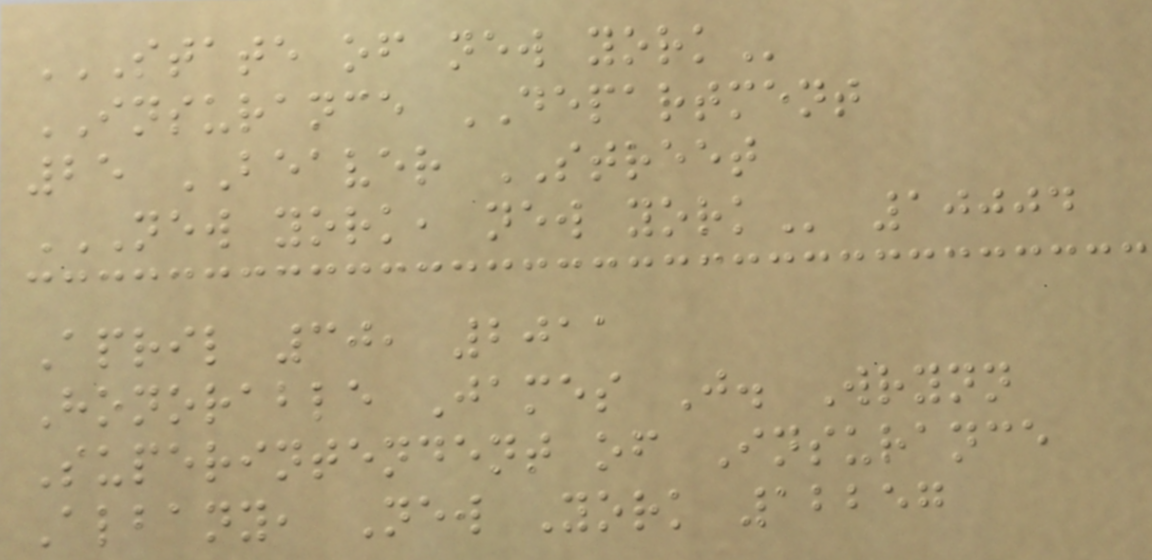STATE OF NEW YORK
INSURANCE DEPARTMENT
25 BEAVER STREET
NEW YORK, NEW YORK 10004
April 30, 2011
Honorable James J. Wrynn
Superintendent of Insurance
Albany, New York 12257
